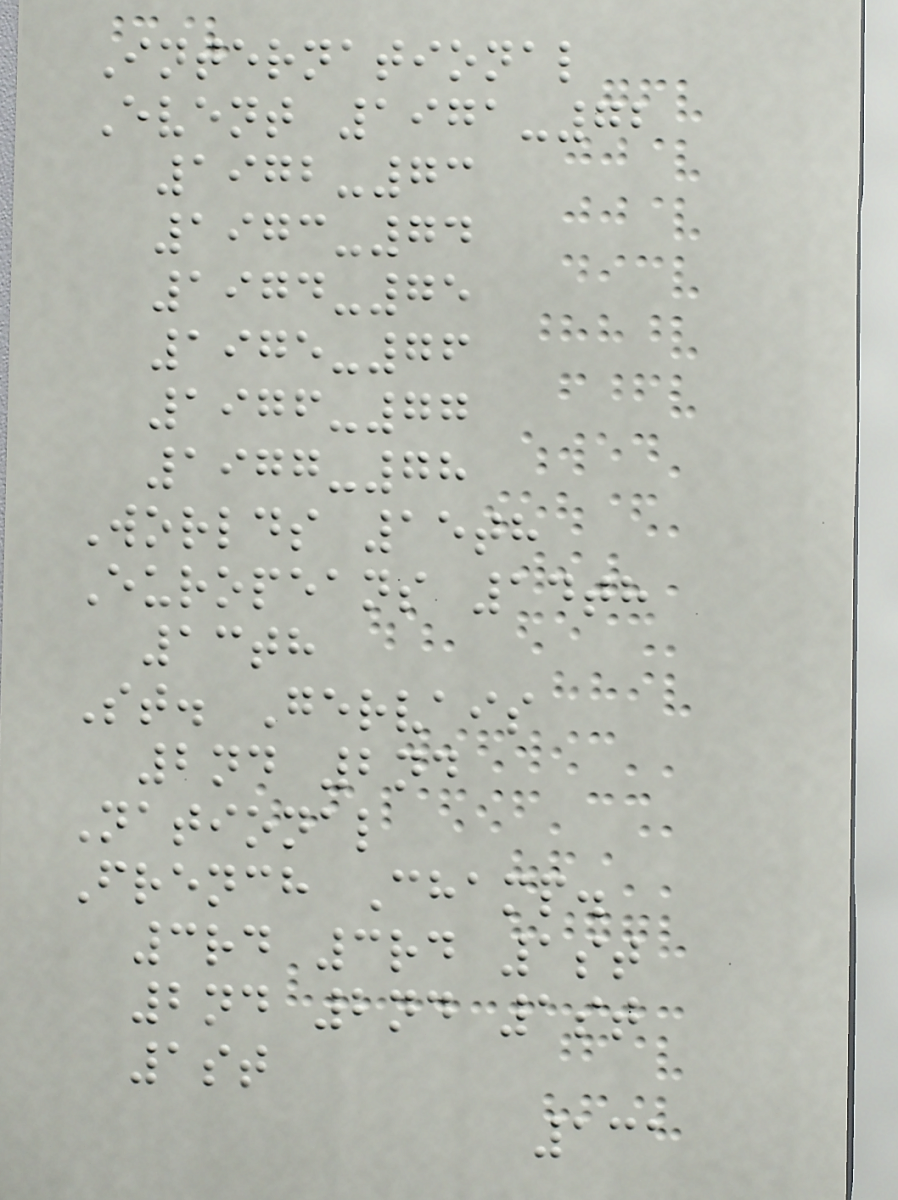International
Event 1971-72
1972-73
1973-74
1974-75
1975-76
1976-77
1977-78
Worlds 15th
Europeans 14th
13th
St. Gervais
2nd 2nd
National
French Champ.
3rd 3rd 1st
2nd 2nd 1st
1st
131
